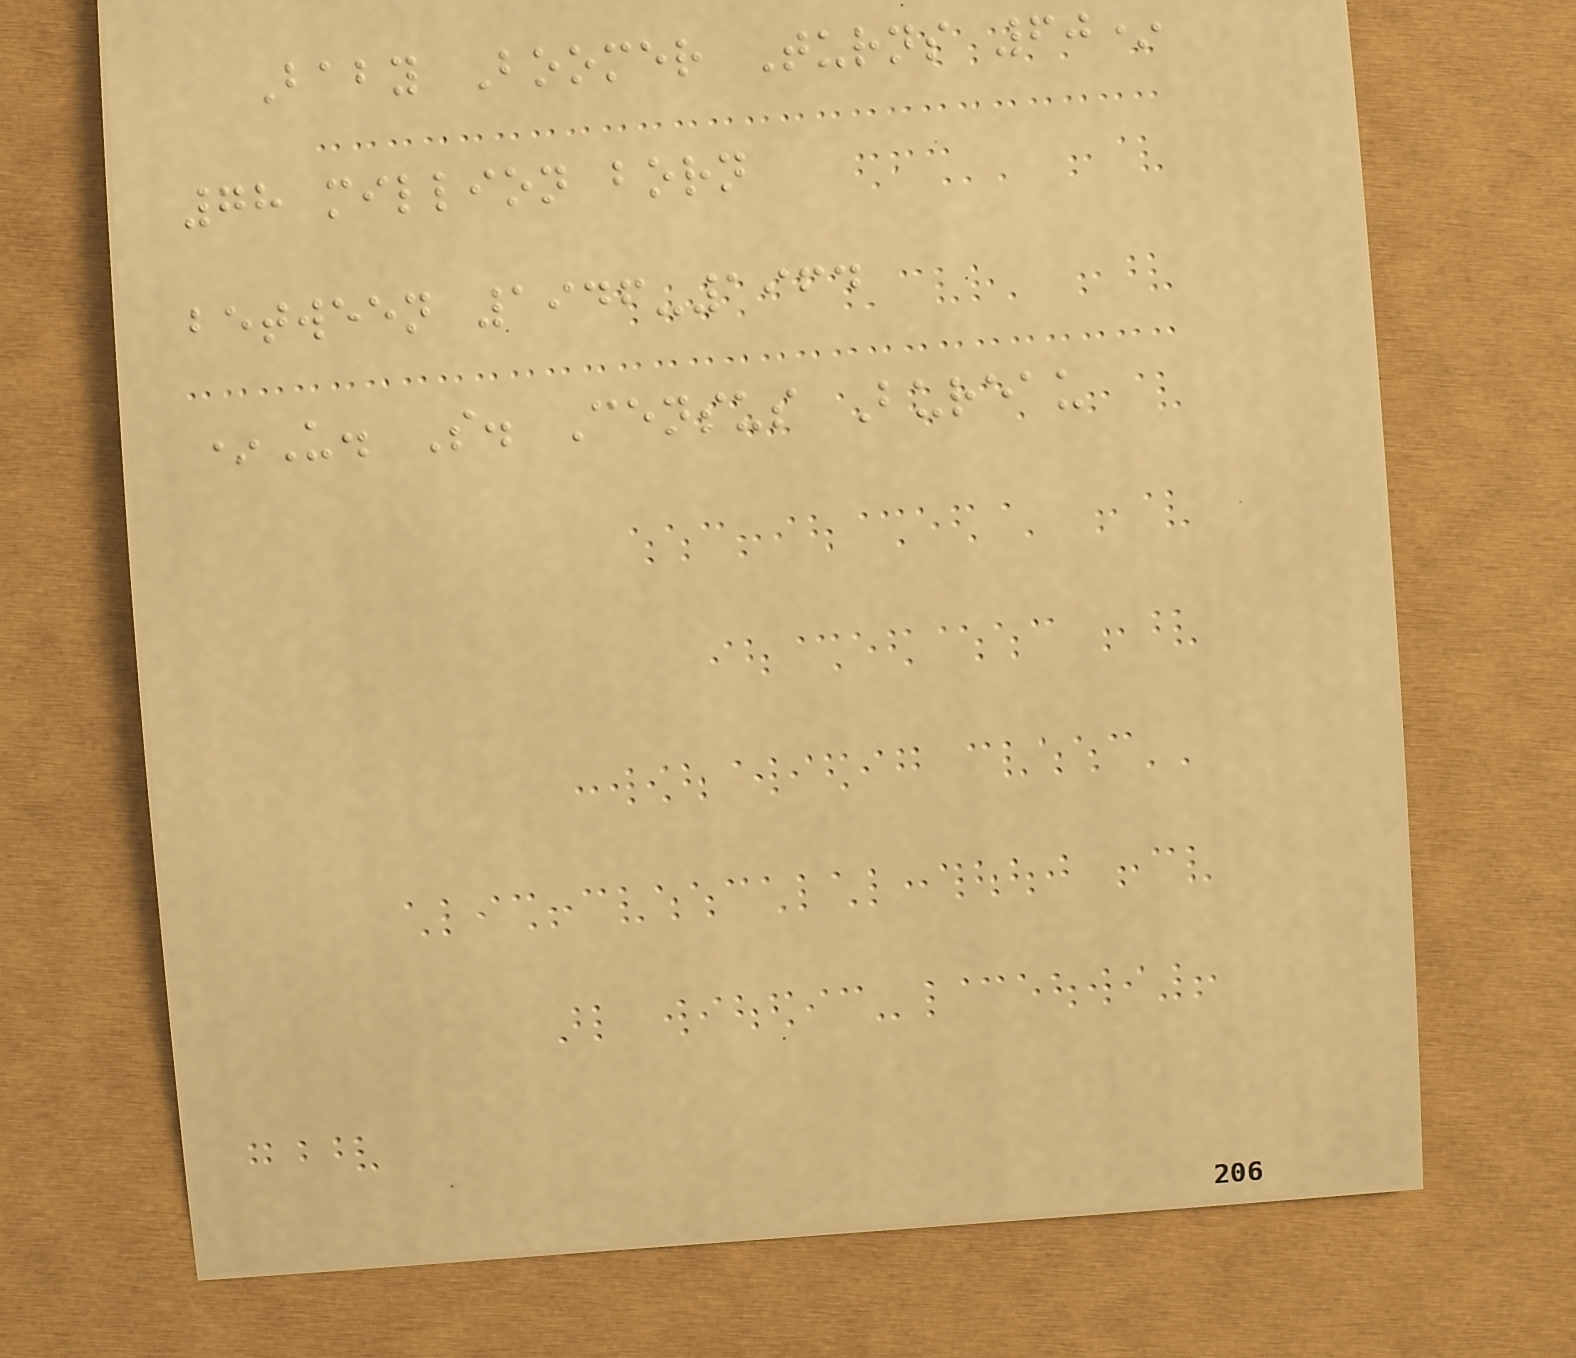Baby Boomer Turns 60*
78 million born
between 1946-1964
*U. S. Census Bureau
